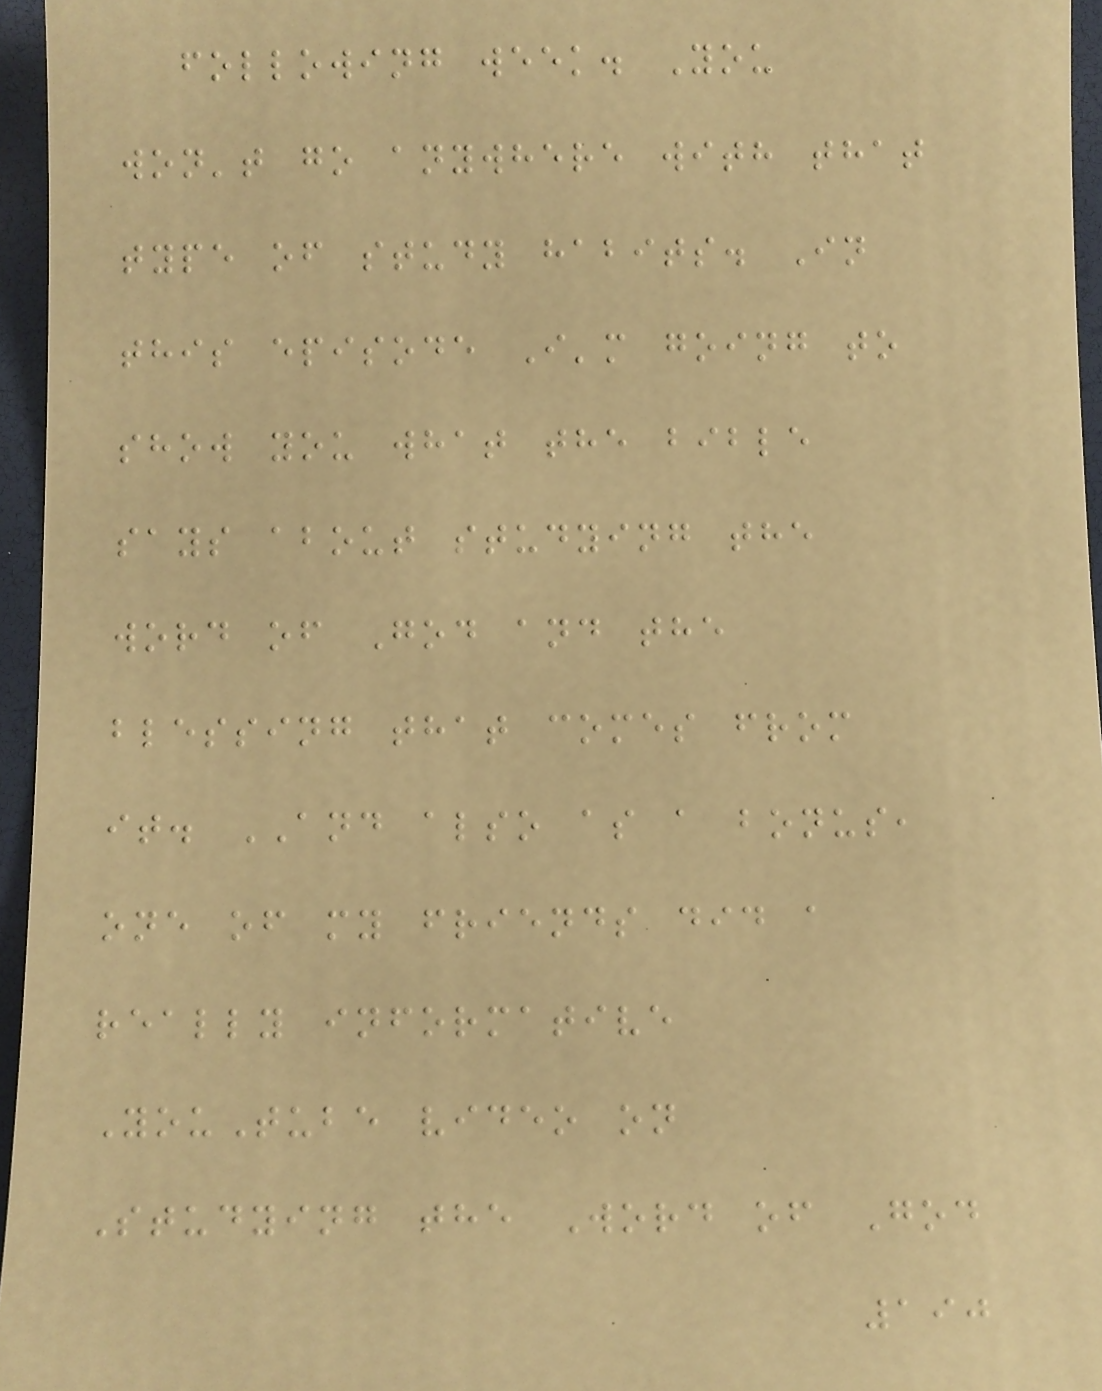following week. You
won't go anywhere with that
type of study habits. In
this episode I'm going to
show you what the bible
says about studying the
word of God and the
blessing that comes from
it. AND also as a bonus,
one of my friends did a
really informative
YouTube video on
Studying the Word of God
190
